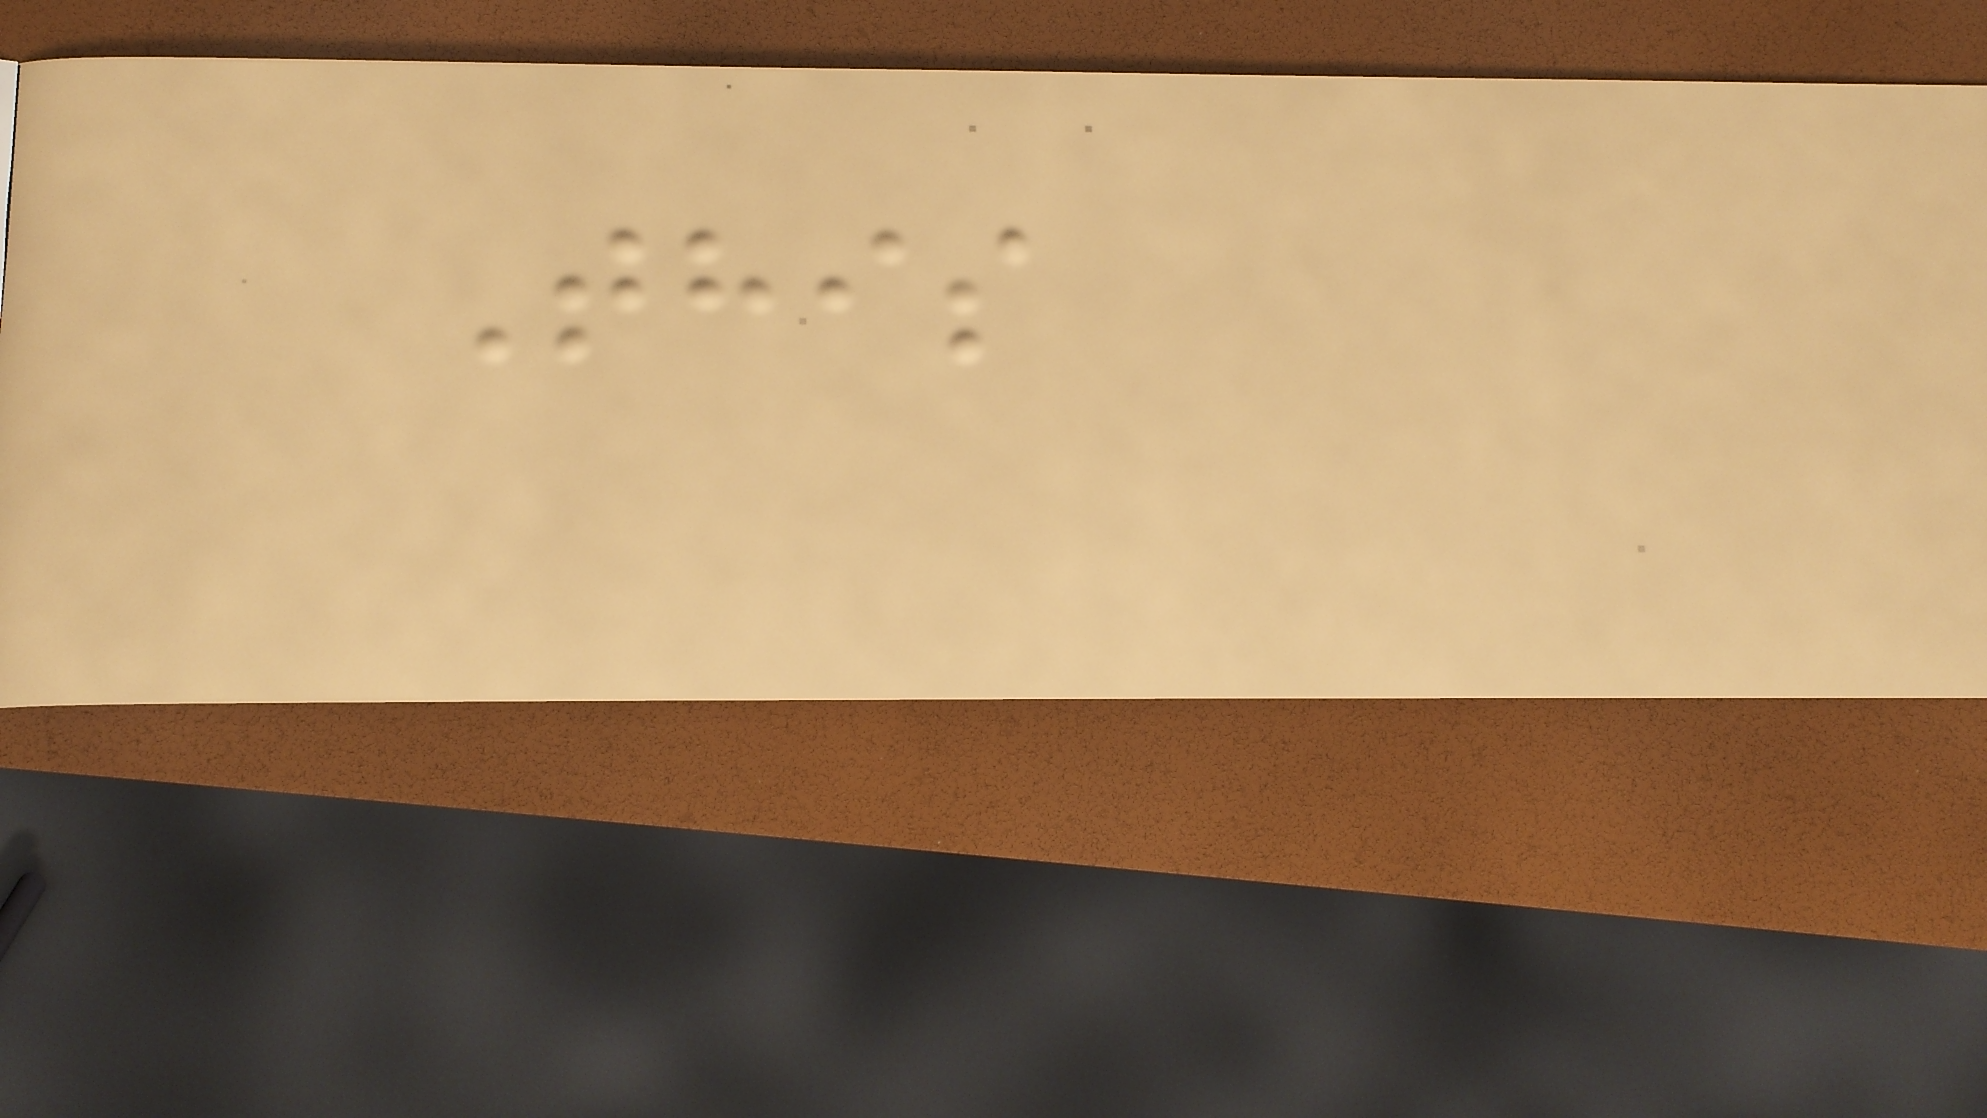This
